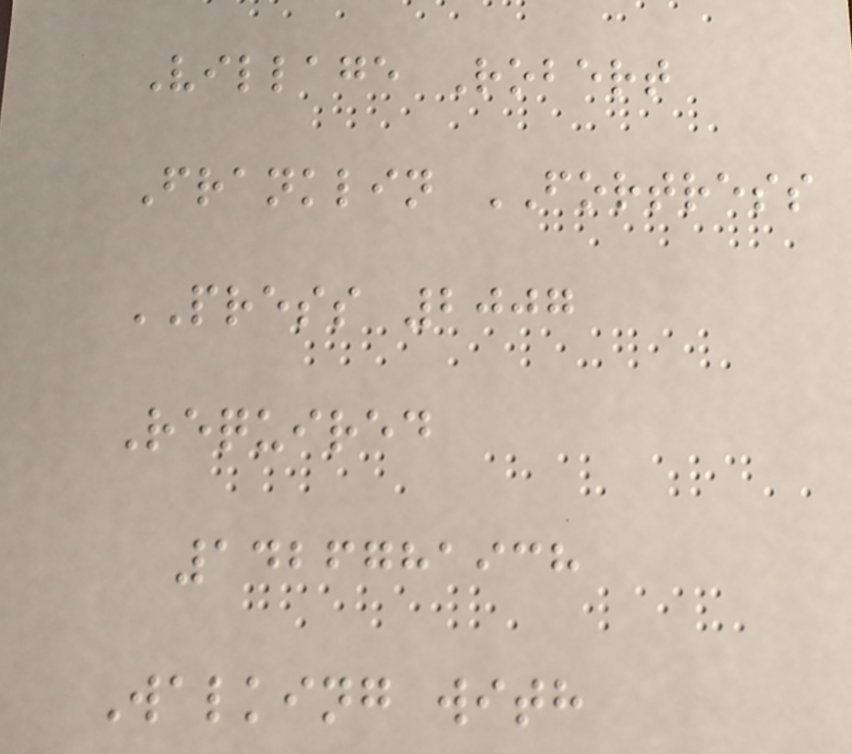Village Robert
Franklin FORTRESS
PRESS 2007
Required
1426781938
Walking with
